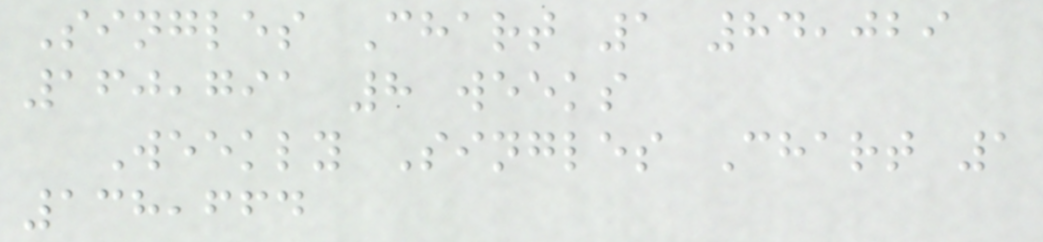Singles Chart 1 84,029
160,791 8 weeks
Weekly Singles Chart 1
138,664
